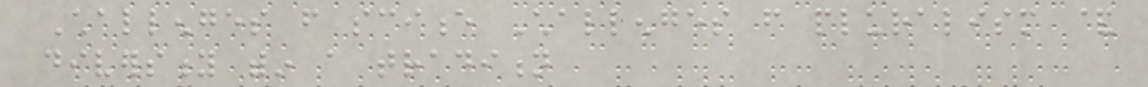Challenges from science Challenges from pluralism &
diversity within a tradition
